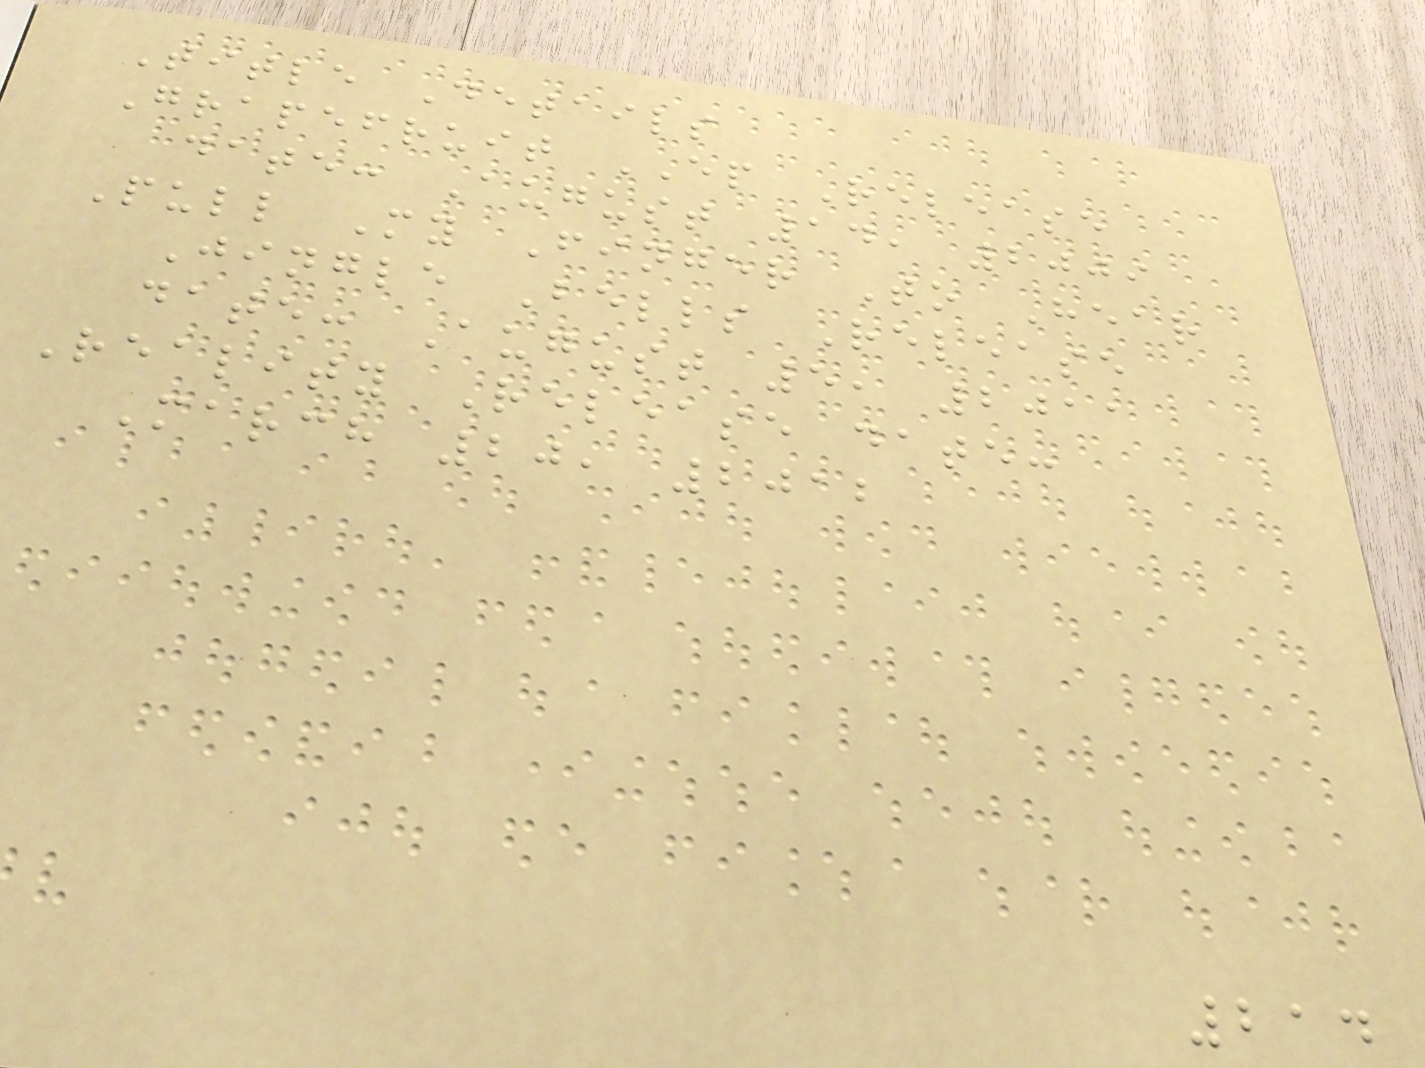Title Details
Grapefruit EP Release
date: August 14, 2009
Pull My Finger To Hear
Jingle Bells Release
date: August 5, 2011
Reality Release date:
March 20, 2012
214
